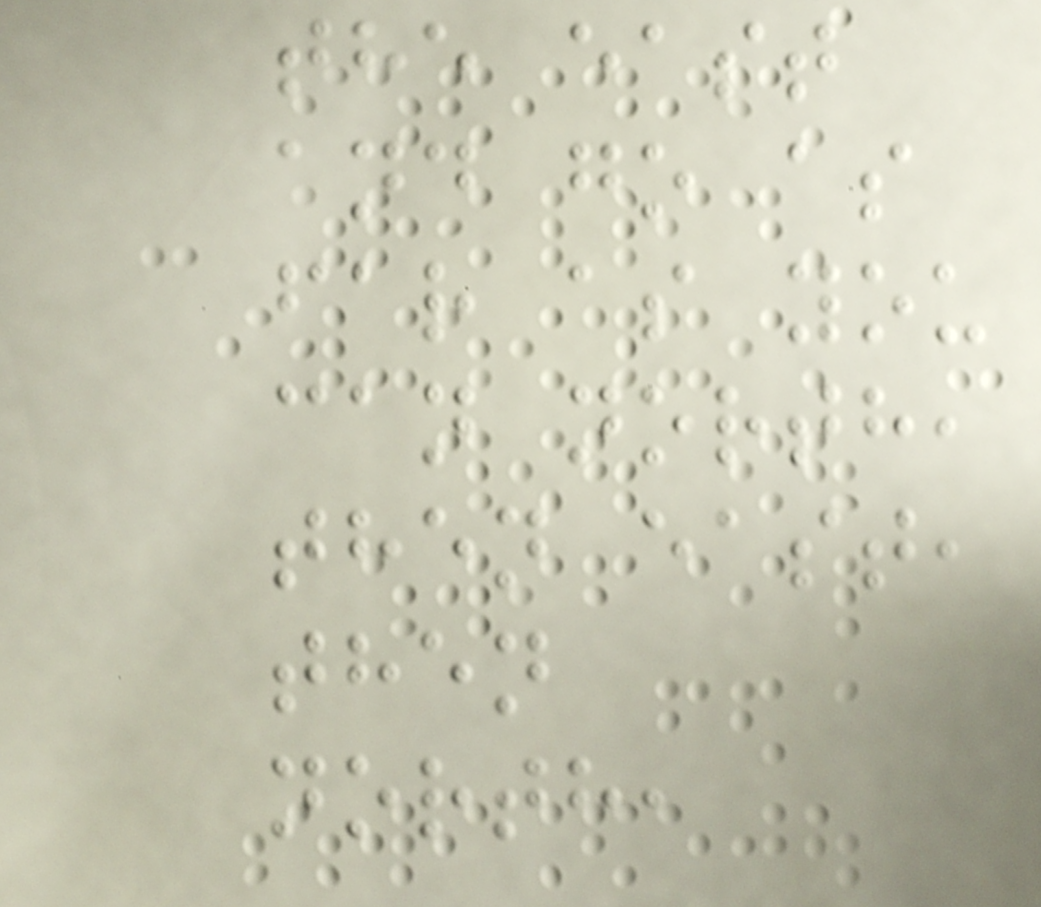the east
and go as
far as you
can north,
then east,
then
north,
